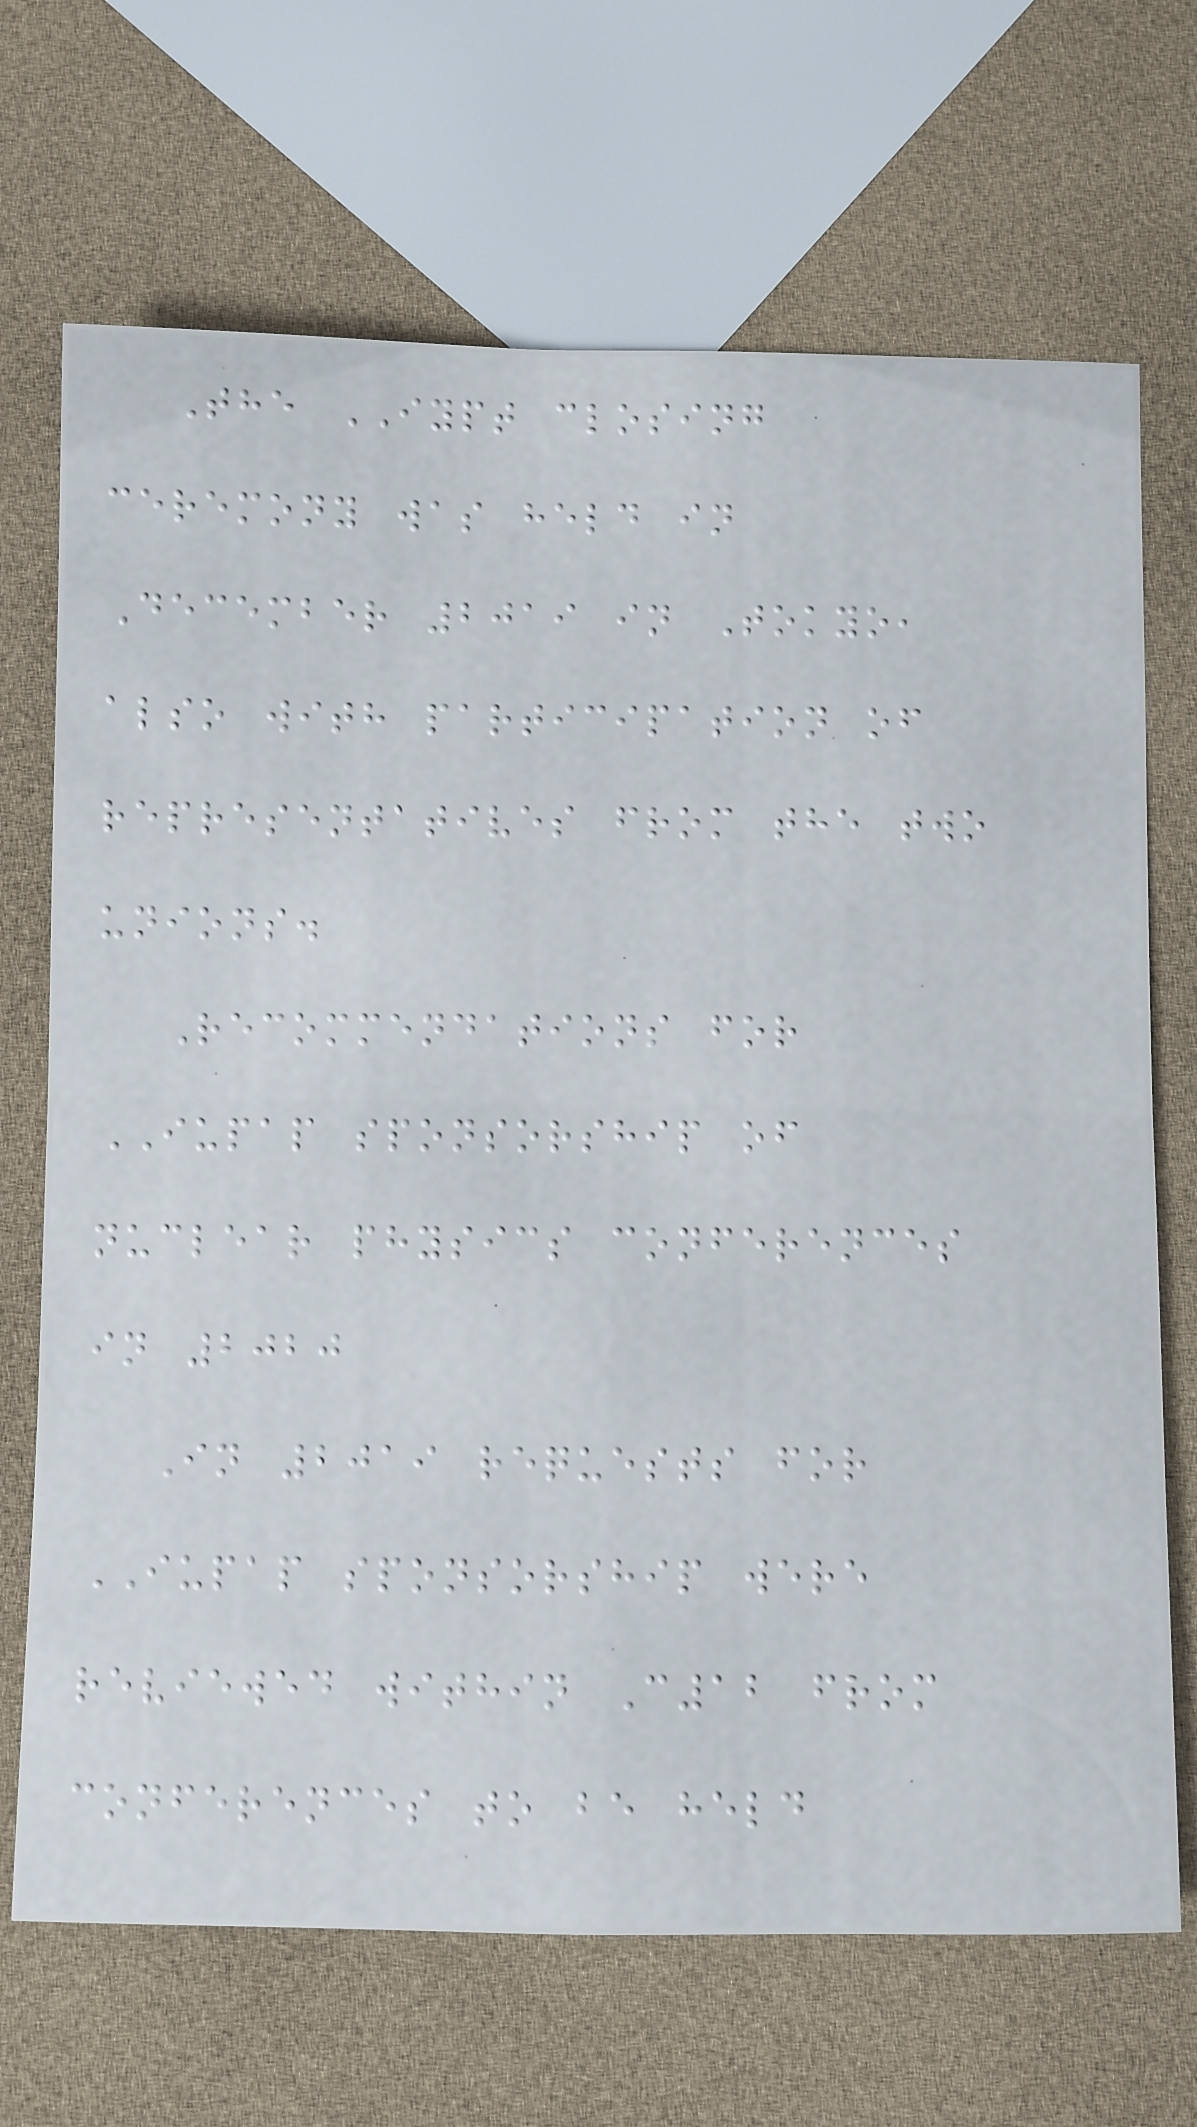The IYPT closing
ceremony was held in
December 2019 in Tokyo,
also with participation of
representatives from the two
unions.
Recommendations for
IUPAP sponsorship of
nuclear physics conferences
in 2020
In 2019 requests for
IUPAP sponsorship were
reviewed within C12 from
conferences to be held
